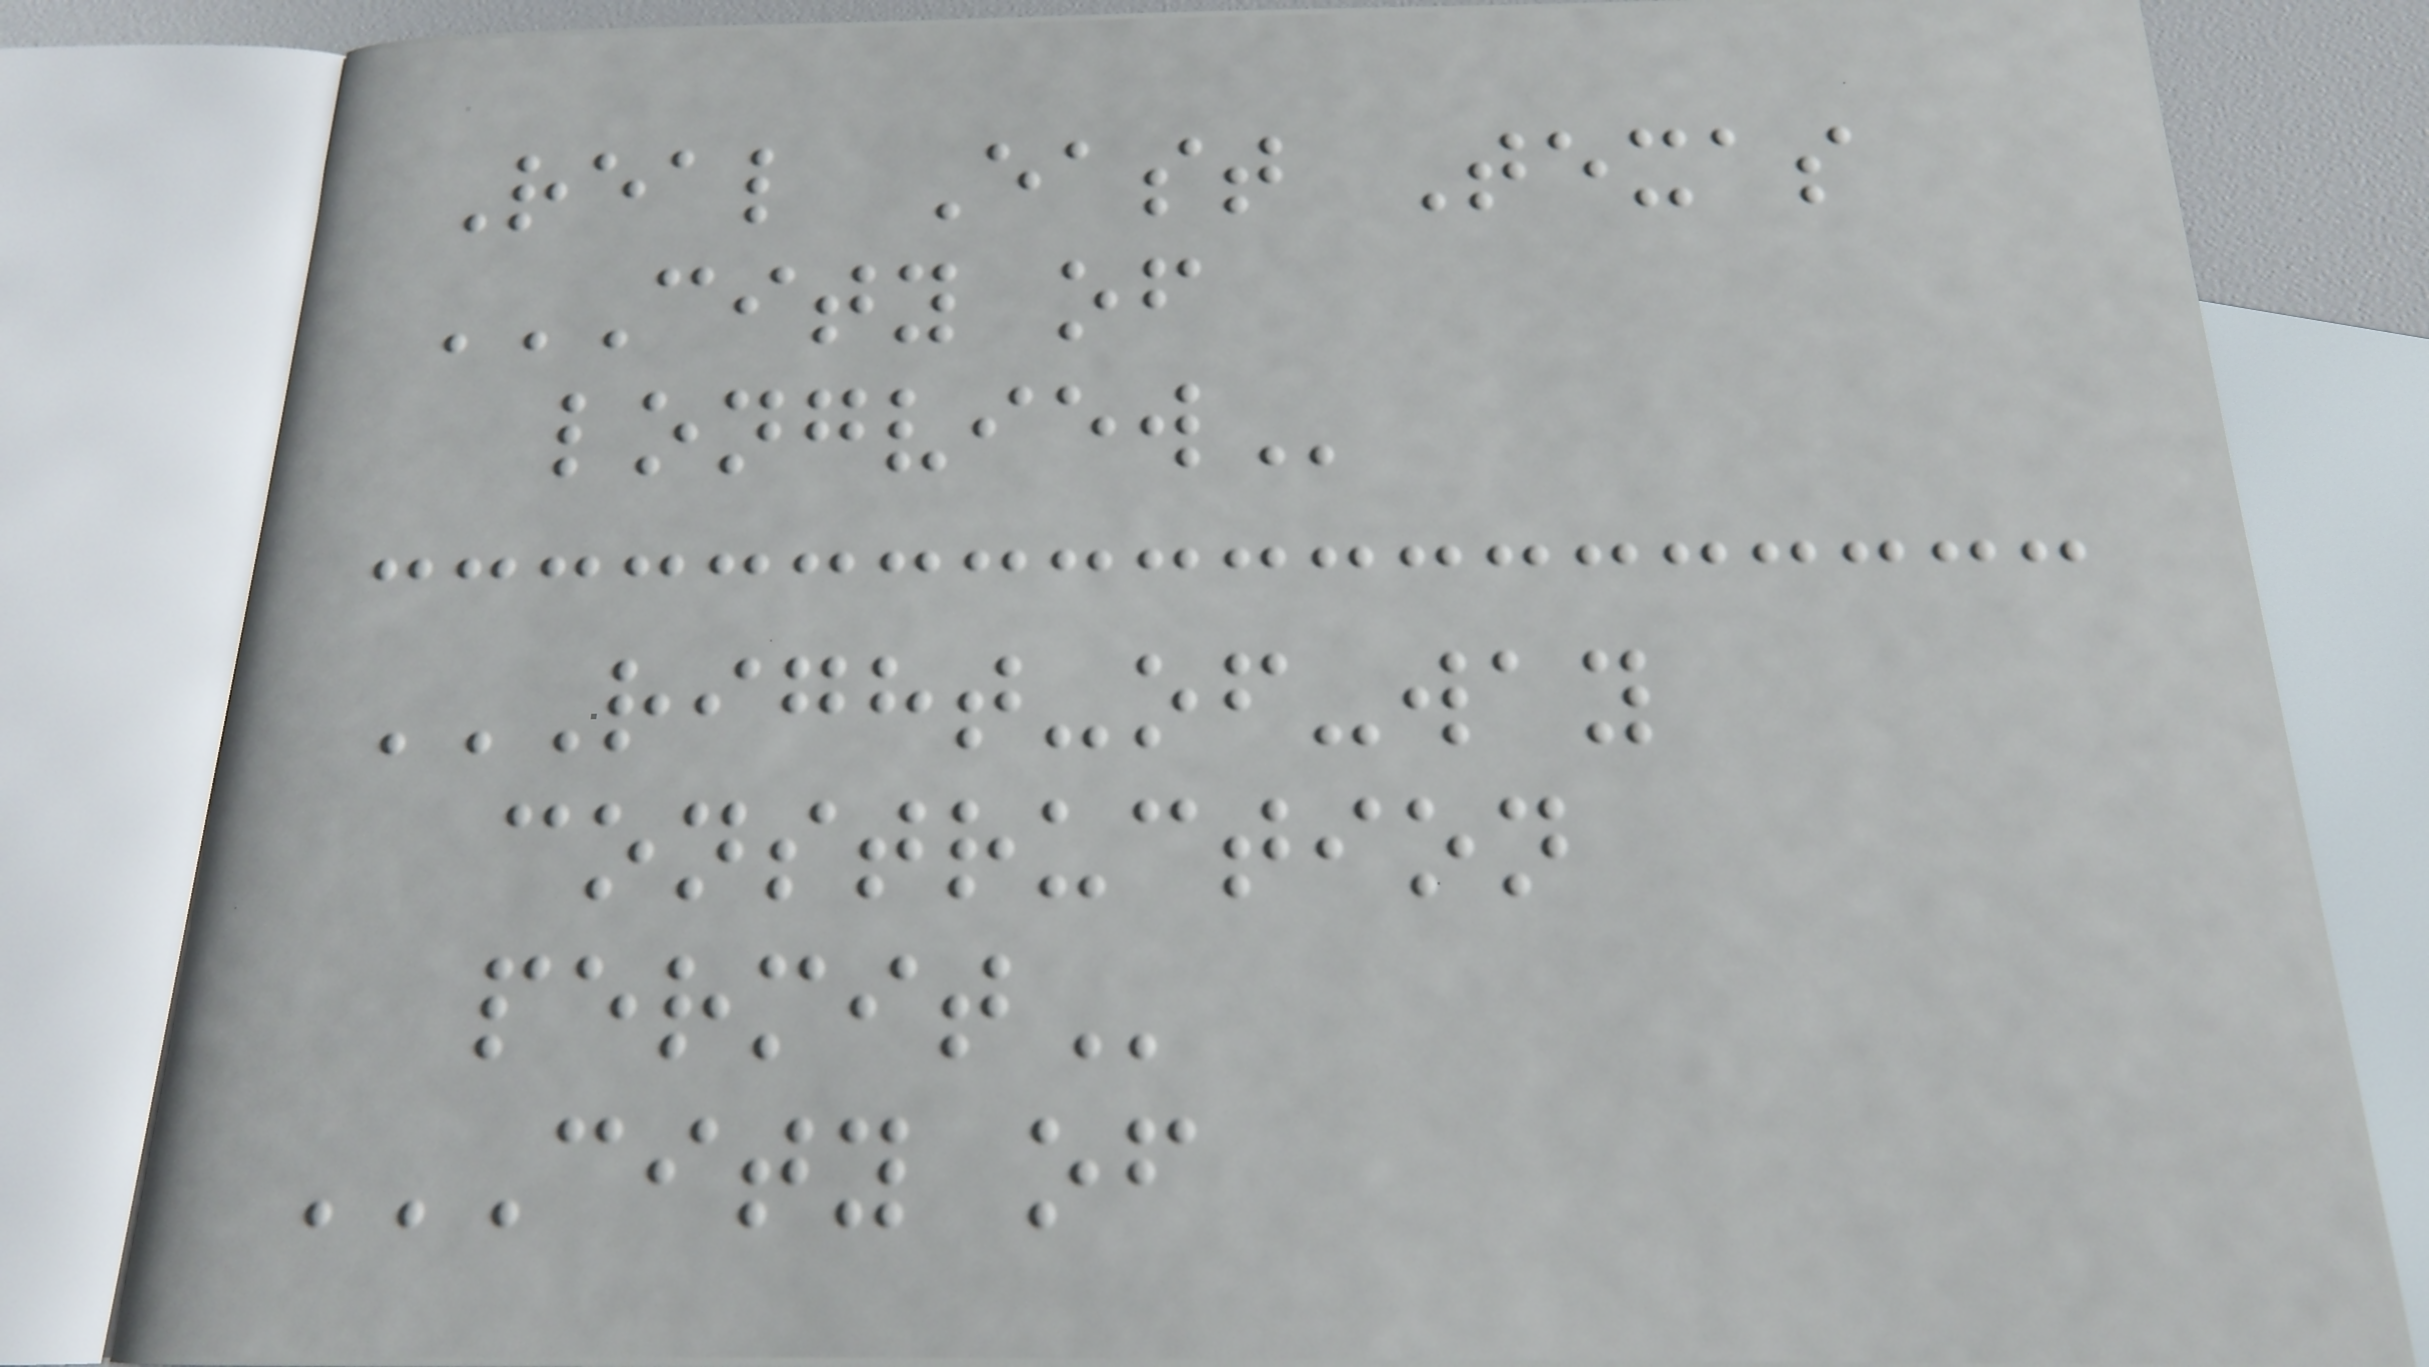Real East Texas
CITY OF
LONGVIEW
RIGHT-OF-WAY
CONSTRUCTION
PERMIT
CITY OF
